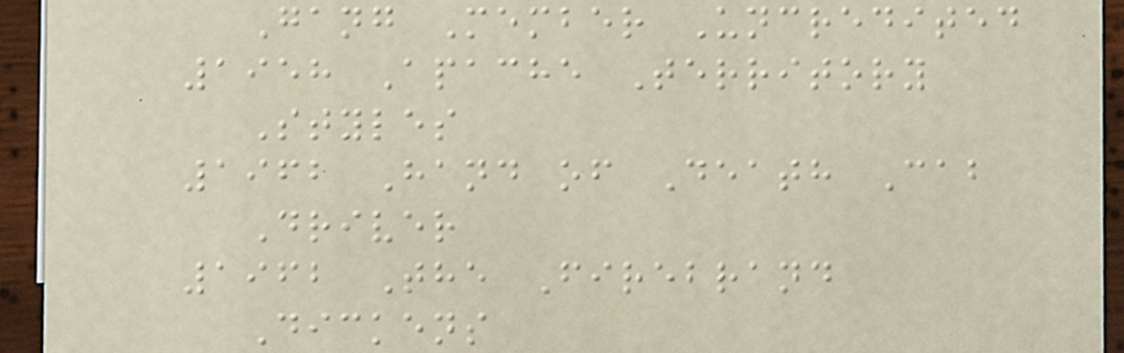Gang Member Uncredited
1958 Apache Territory
Styles
1962 Hand of Death Cab
Driver
1962 The Firebrand
Dickens
